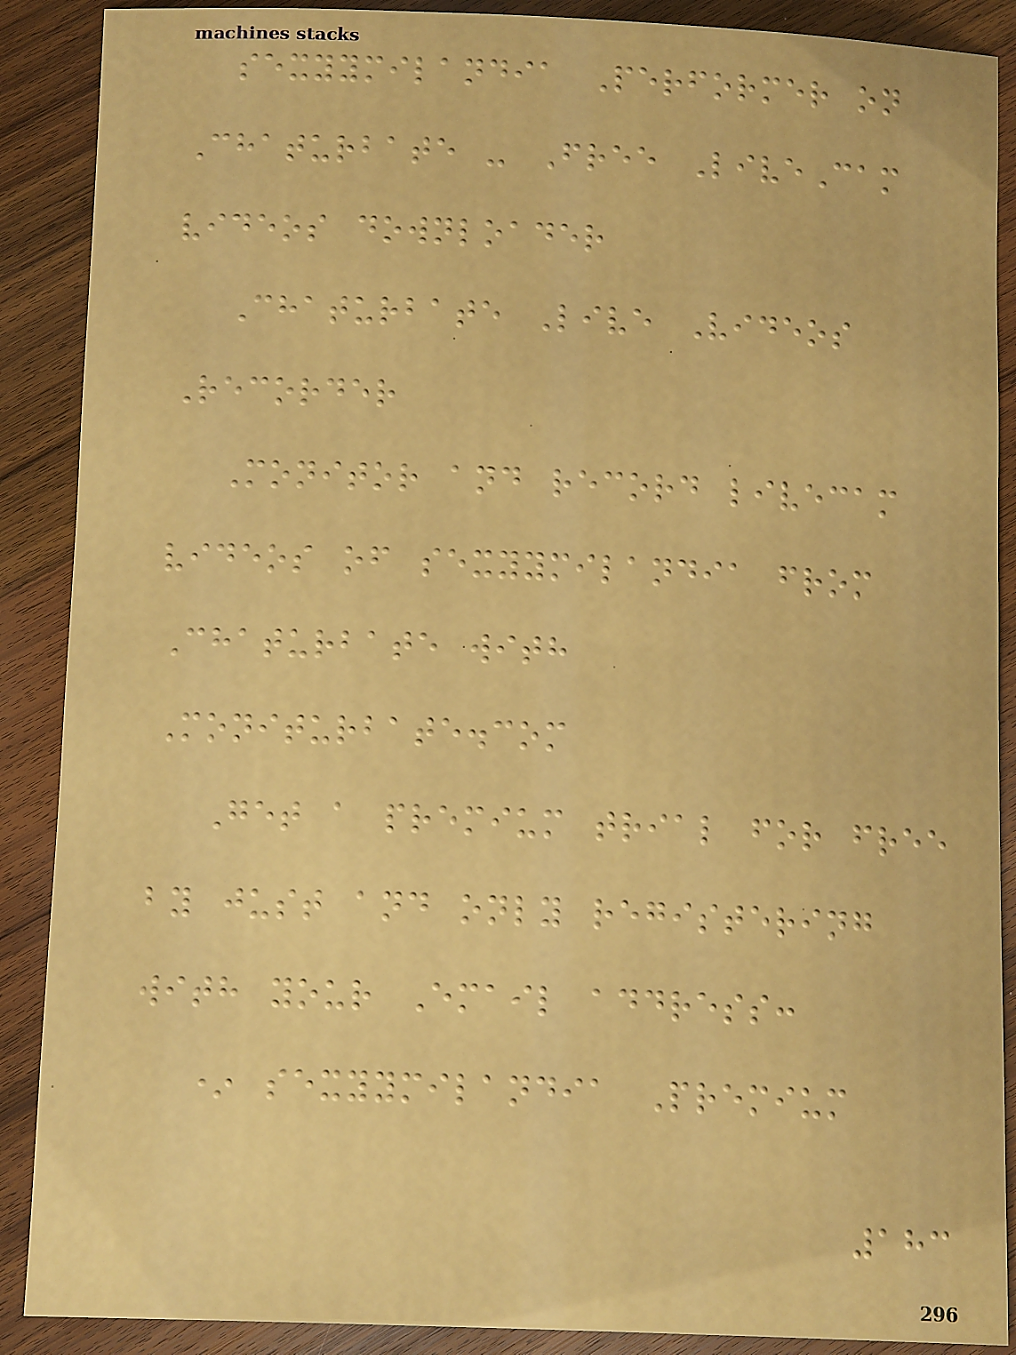sexyymilandia Performer on
Chaturbate - Free LiveCam
videos downloader
Chaturbate Live Videos
Recorder
Monitor and record livecam
videos of sexyymilandia from
Chaturbate with
Moniturbate.com
Get a premium trial for free
by just and only registering
with your Email address:
* sexyymilandia Premium
183
